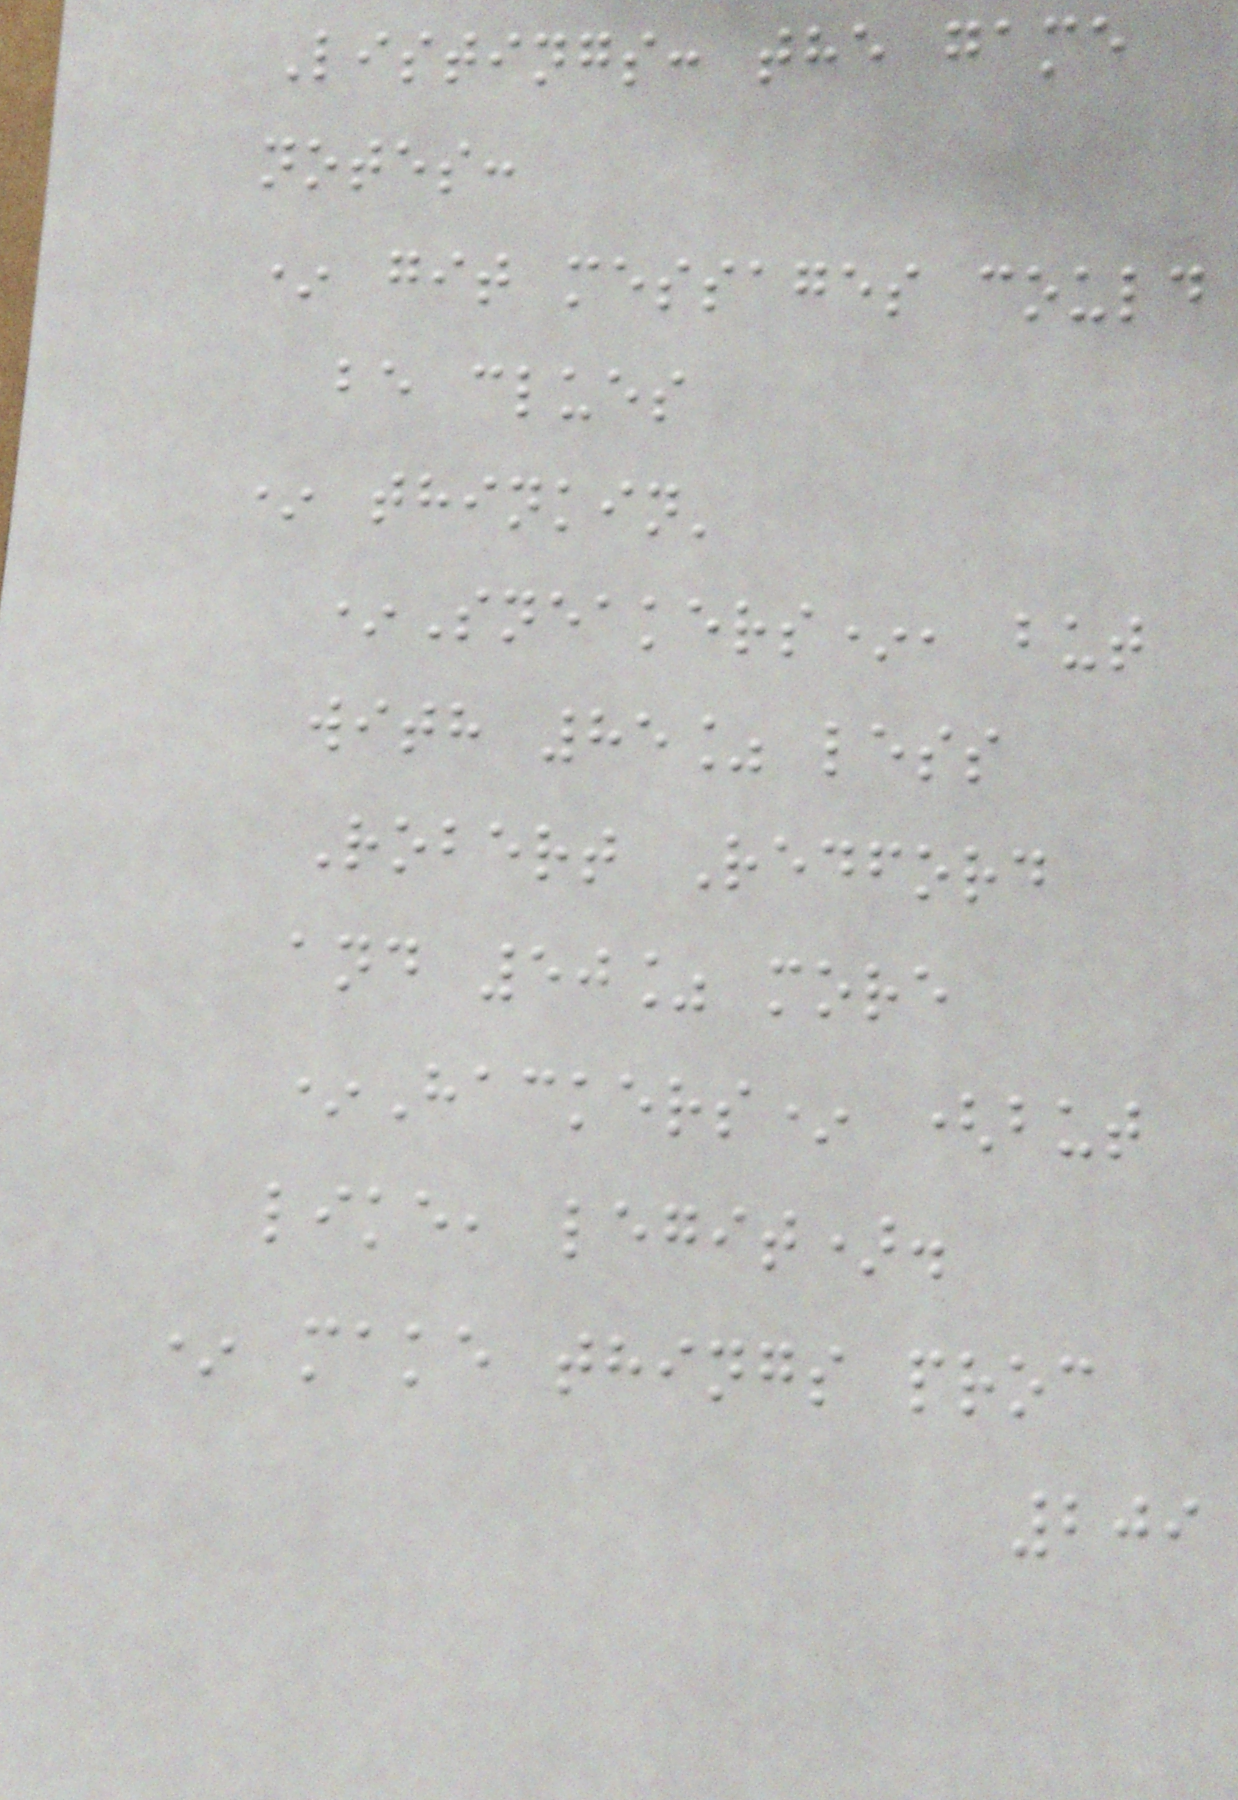Listings: the game
notes:
* git messages could
be clues
* thinkin'
*Sneakers*, but
with 85% less
Robert Redford
and 50% more
*Hackers* (but
like, legit).
* make things proc
209
